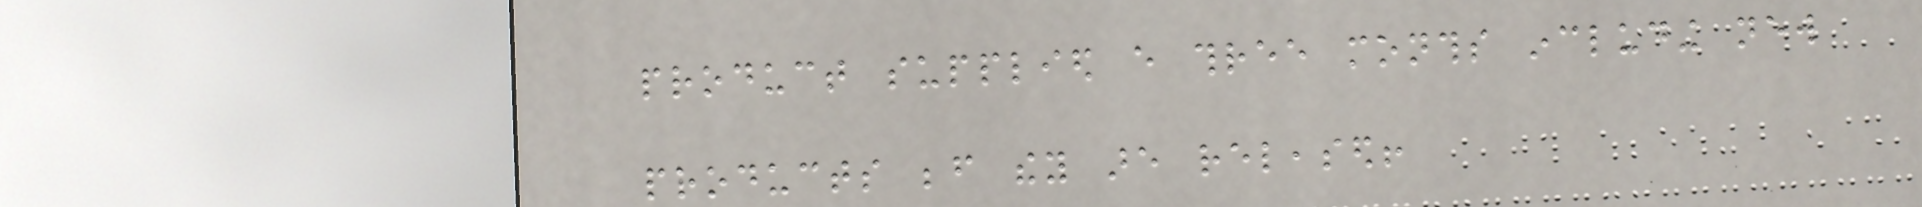product supplied every three months including new
products before they are released!
